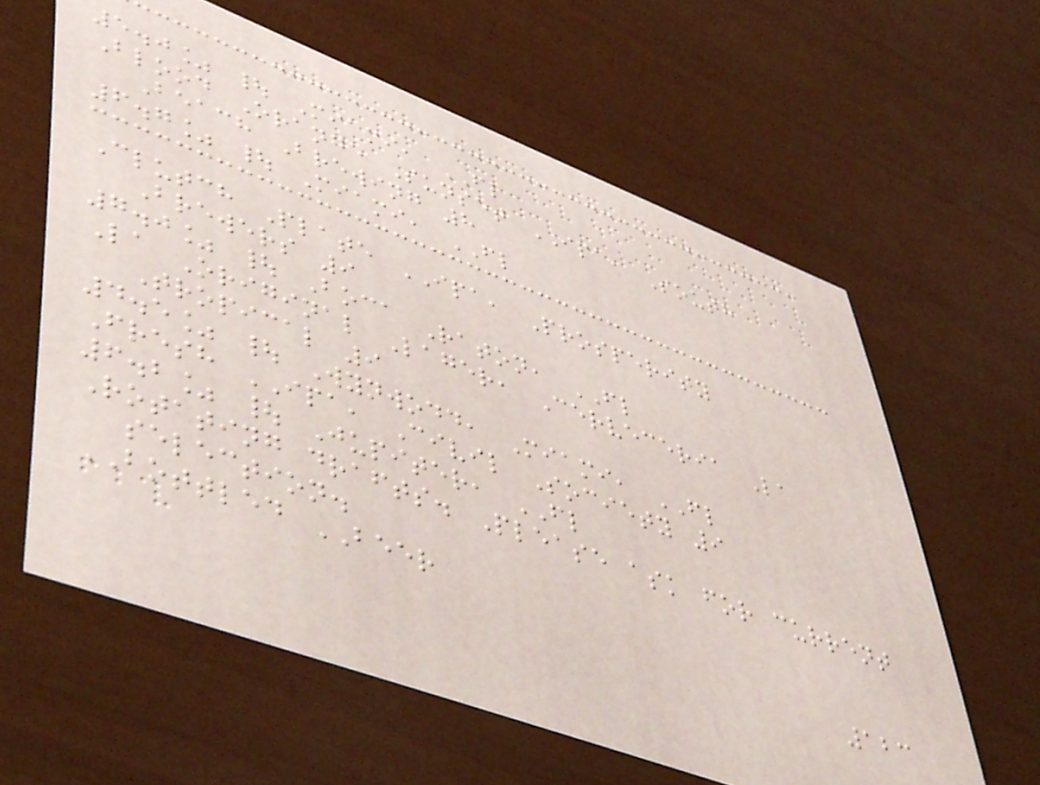5.0% | Miami, FL
Blood Orange Sunset IPA, South
Beach Brewing 8
6.7% | Miami, FL
Clutch Plate IPA, Prosperity
Brewers 9
7.0% | Boca Raton, FL
La Original Lager, Cerveceria La
Tropical 9
4.5% | Wynwodd, Miami, FL
Fresh IPA, Civil Society 9
6.2% | Jupiter, FL
Rotating drafts. Please ask for current
selection.
BOTTLED BEER
123
